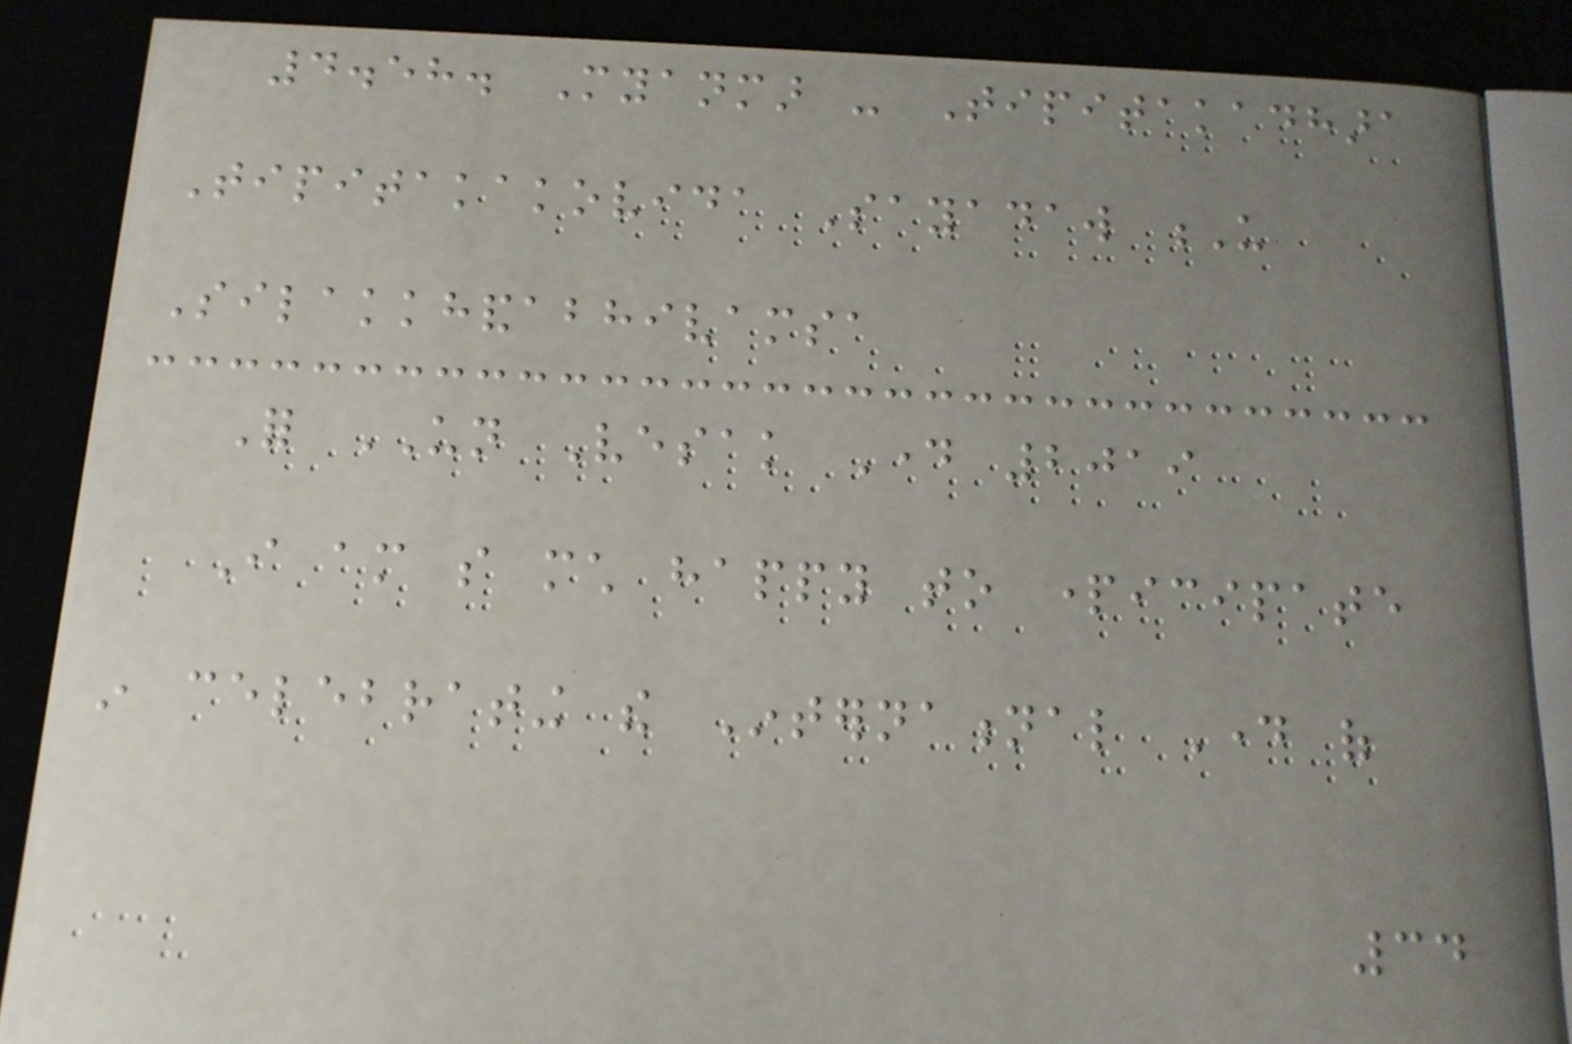4.58. Myanmar - Tipitakadhara
Tipitakakovida Sayadaw U
Silakkhandabhivamsa
For UN Vesak Day 2019
I am so much happy to participate
in celebrating the International Day of
34
